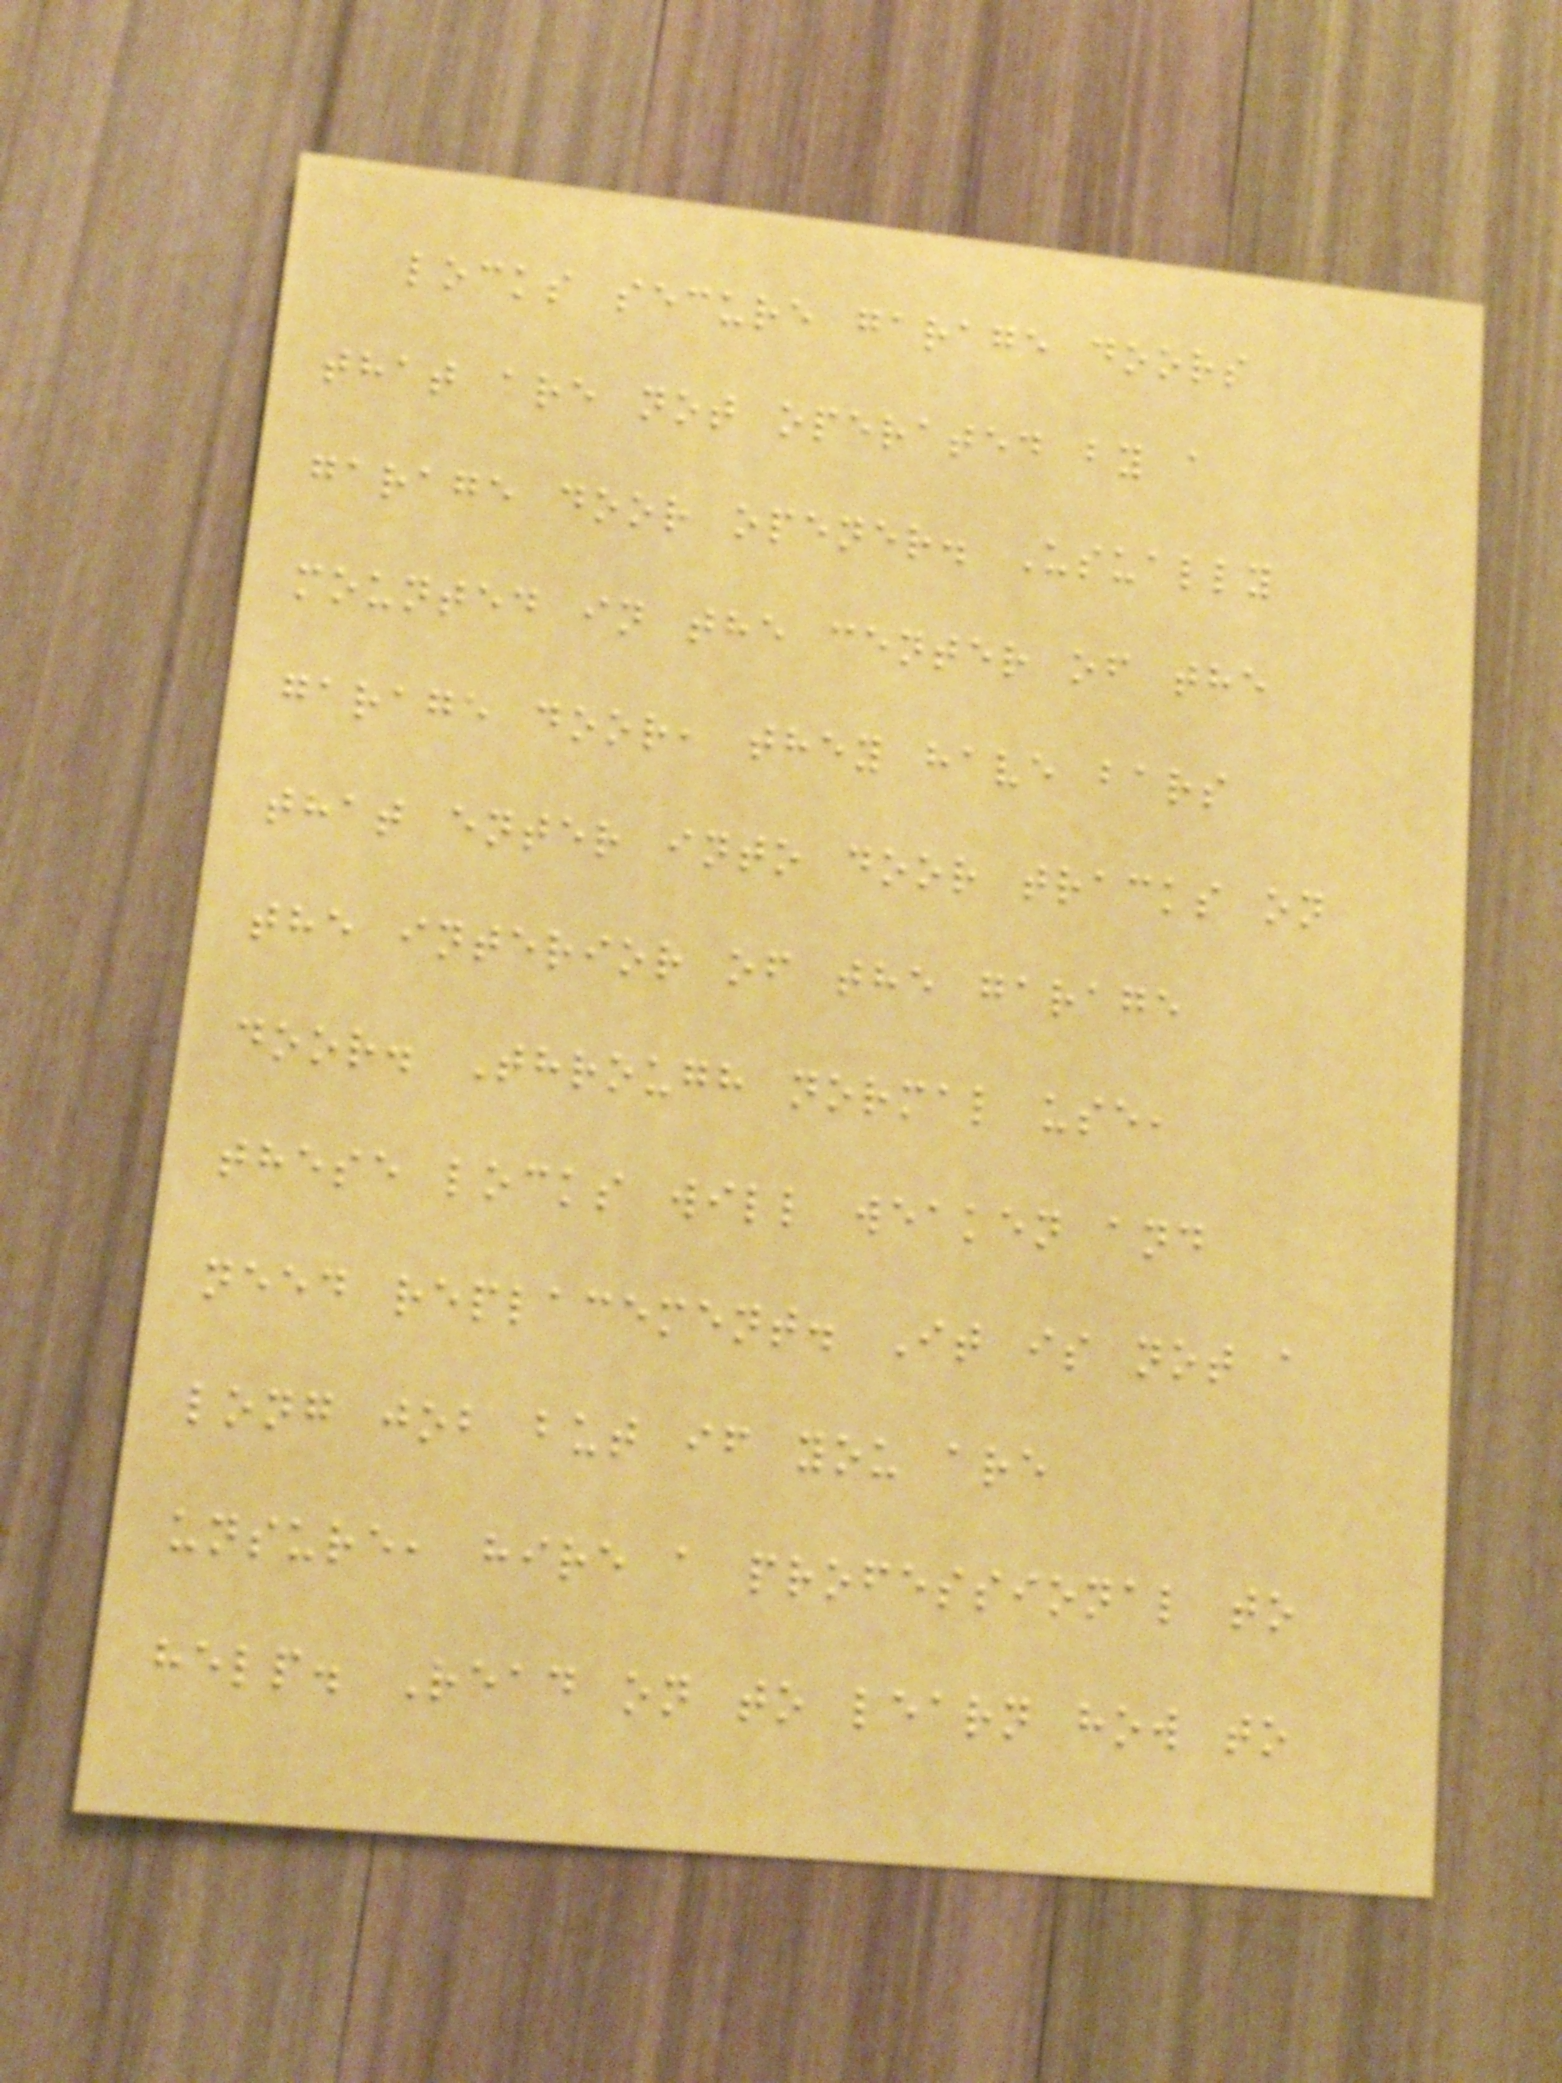locks secure garage doors
that are not operated by a
garage door opener. Usually
mounted in the center of the
garage door, they have bars
that enter into door tracks on
the interior of the garage
door. Through normal use,
these locks will weaken and
need replacement. It is not a
long job but if you are
unsure, hire a professional to
help. Read on to learn how to
